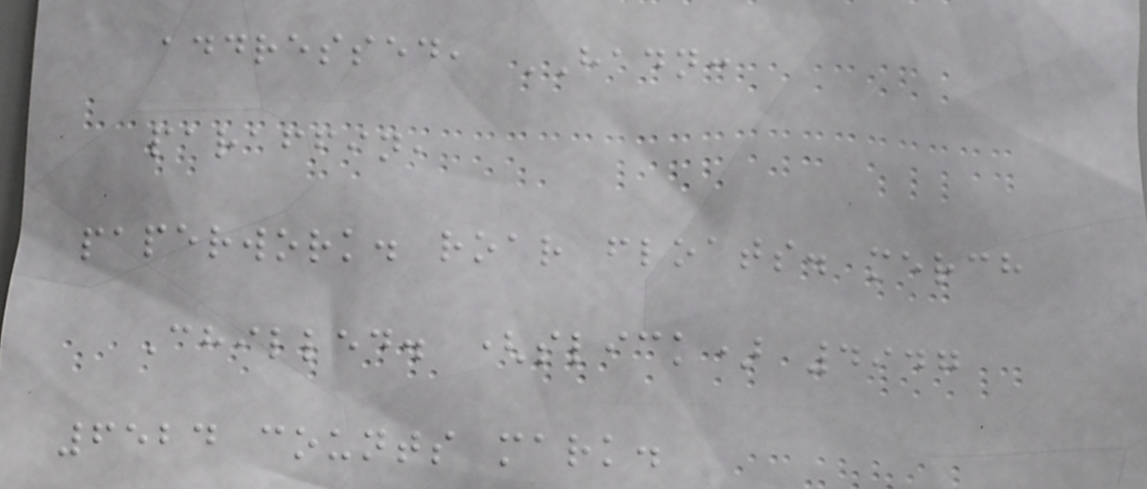addressed, HADN:
paraffin,
paperwork. roar floats. merch
Chilled. (slick) 4947
6524 counts mark.
